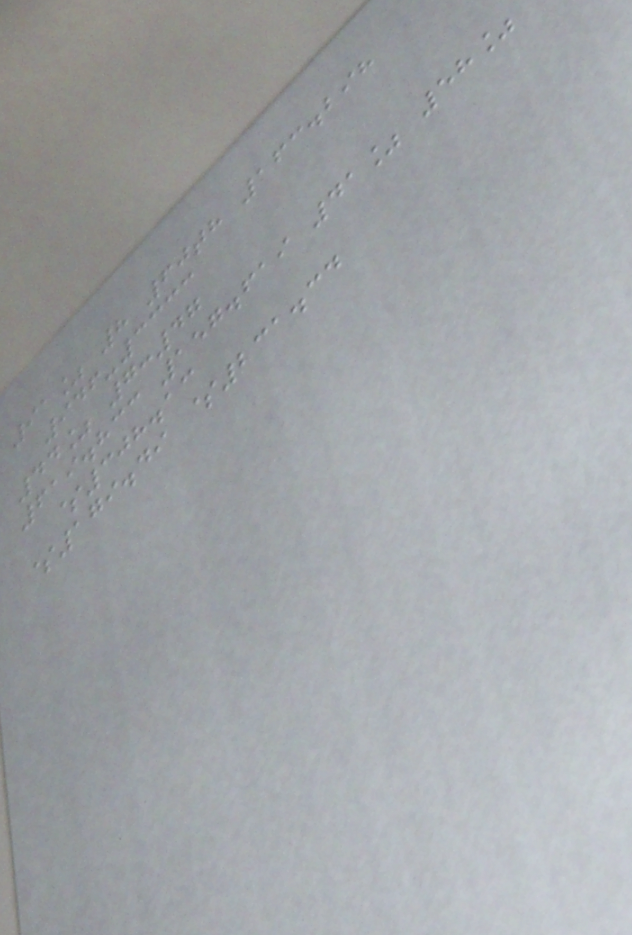91% 8 60th 163.298
946-3333
44% 7:47
619.833 157.619 41% 58%
$308.13
$179.49 $231.34
